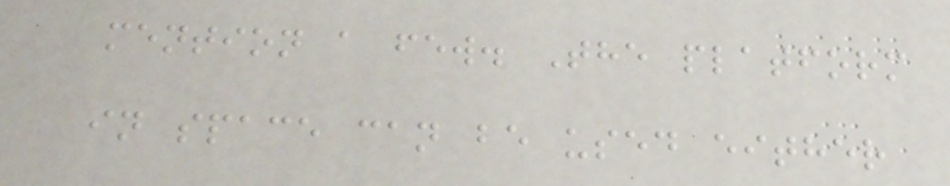mention a few. The platform
in space can be used either
